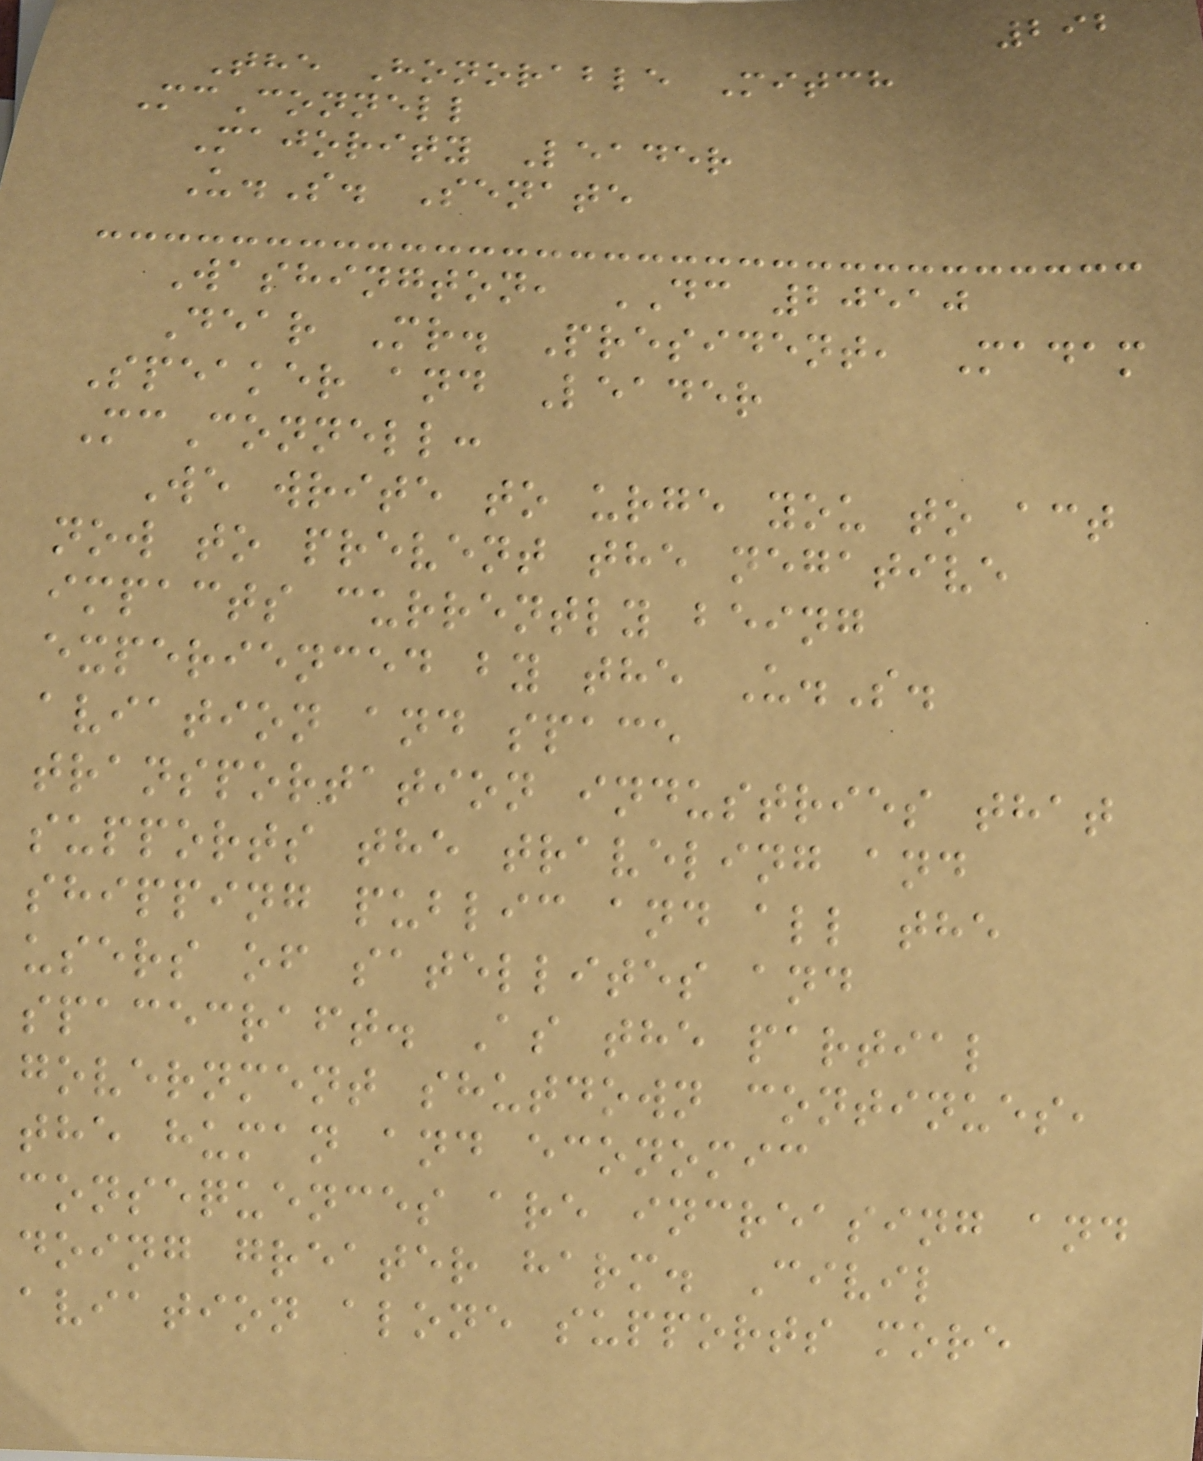292
The Honorable Mitch
McConnell
Majority Leader
U.S. Senate
Washington, DC 20510
Dear Mr. President, Madam
Speaker and Leader
McConnell:
We write to urge you to act
now to prevent the negative
impacts currently being
experienced by the U.S.
aviation and space
transportation industries that
supports the traveling and
shipping public and all the
users of satellites and
spacecraft. As the partial
government shutdown continues,
the human and economic
consequences are increasing and
doing greater harm. Civil
aviation alone supports more
